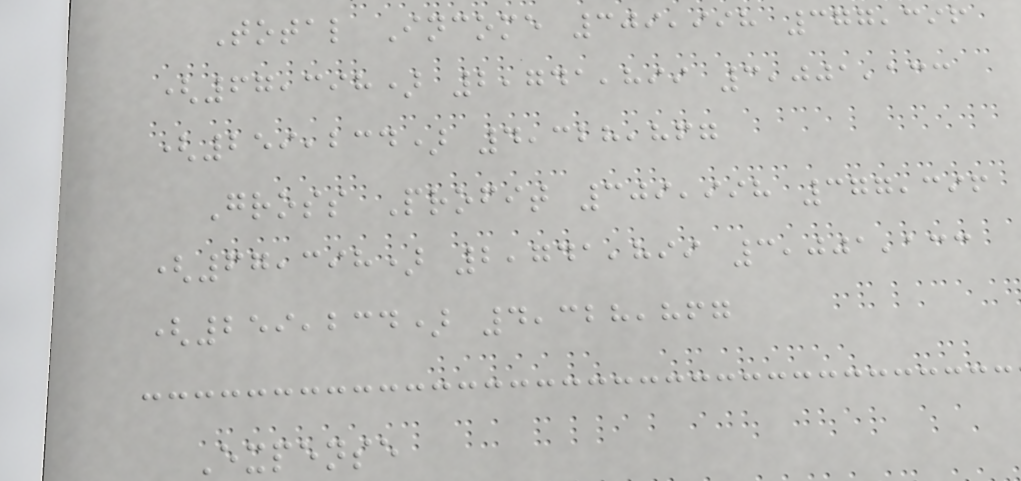Total Income 309,998 377,396
(67,398) 2,741,899 3,001,133
(259,234) 4,328,867
Gross Profit 309,998 377,396
(67,398) 2,741,899 3,001,133
(259,234) 4,328,867
Expense
